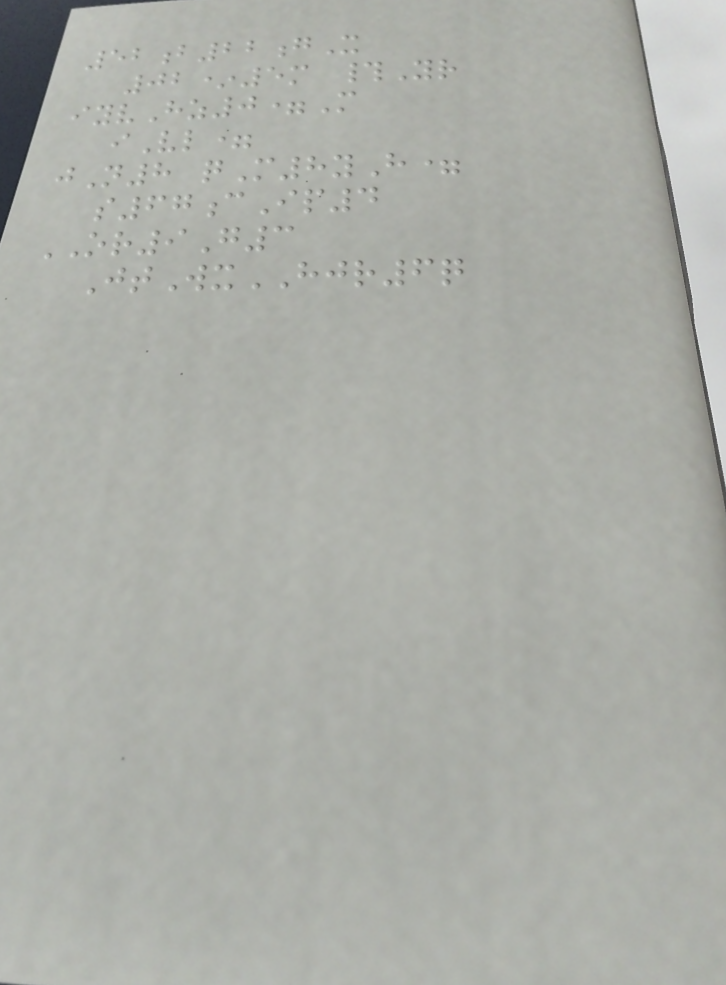52b22gX
02*5m #Yr
iyvHz0=M
iVl=
jN8 qM8yH=
s67cIp4
OR9G3
JtWxHJR6q
